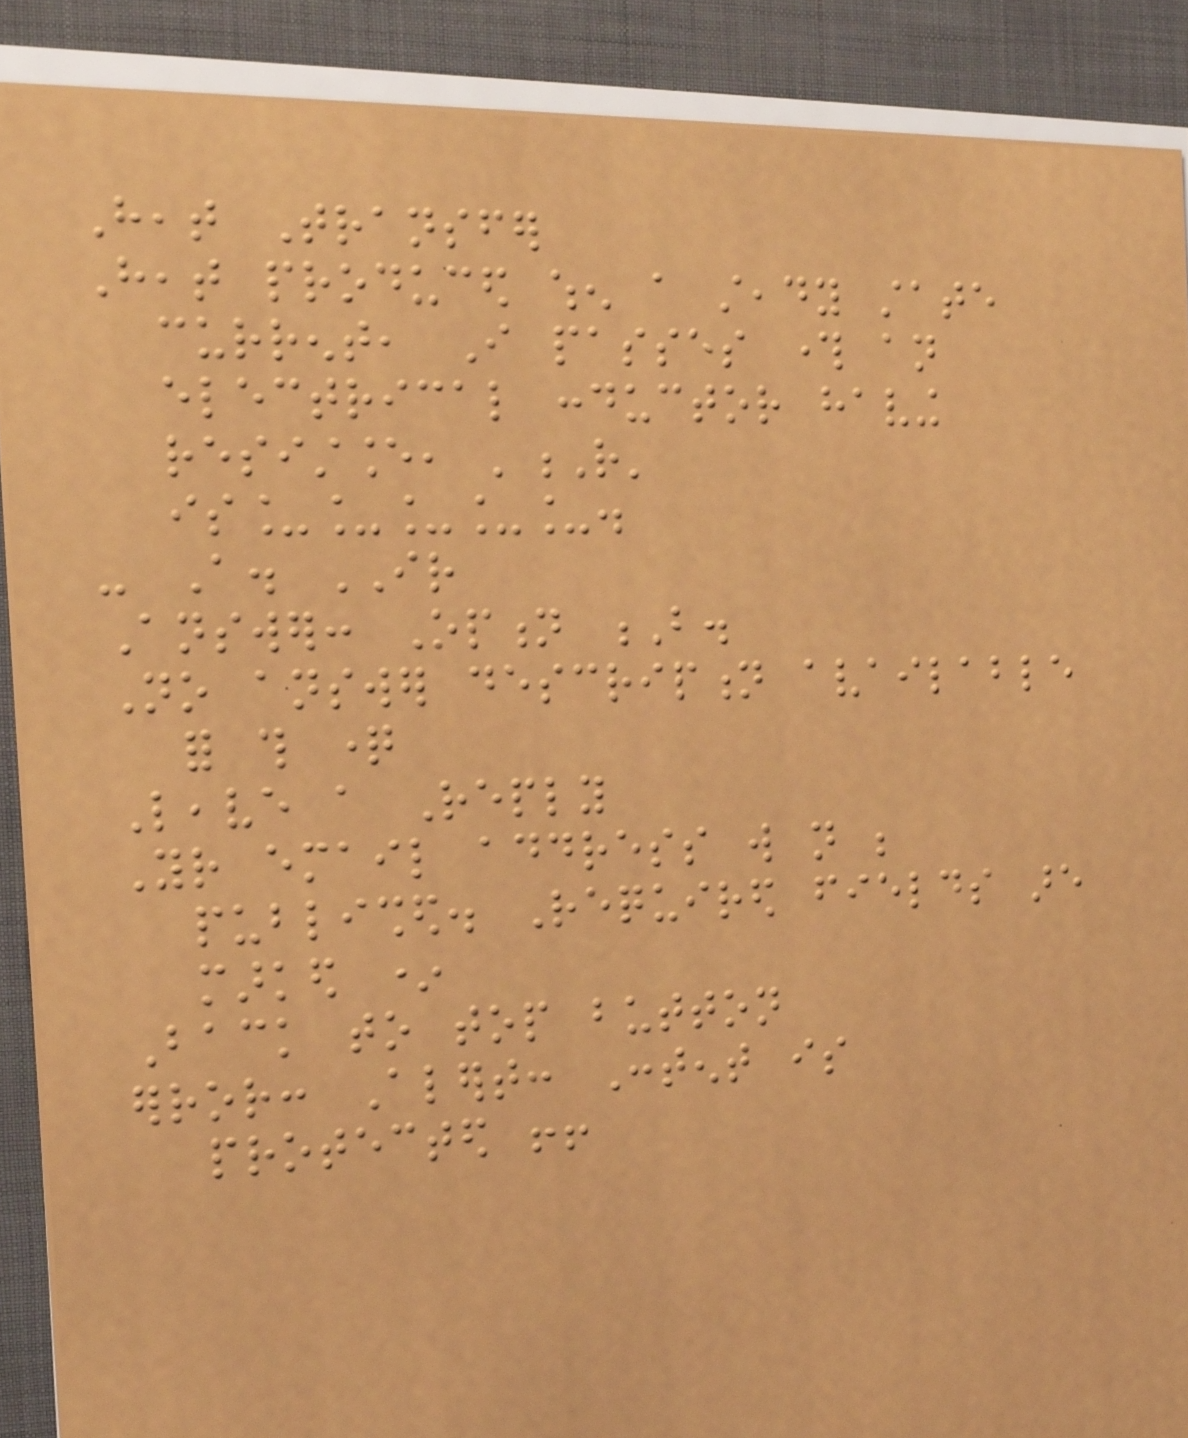Heat Transfer
Heat produced when a steady state
current, I passes through an
electrical conductor having
resistance, 'R'
is_____.
- A. IR
Answer: Option B.
No answer description available
for this question
Leave a Reply
Your email address will not be
published. Required fields are
marked *
Back to top button
error: Alert: Content is
protected !!
